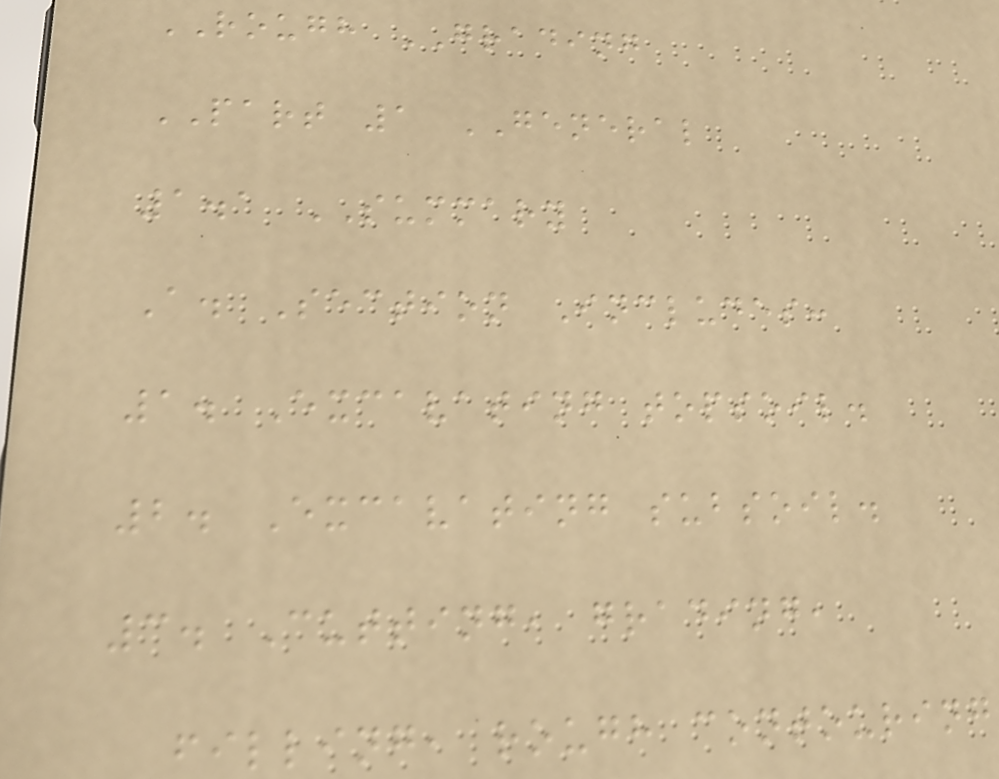ROUGH GRADING
PART 1 GENERAL
1.1 SUMMARY
A. Section Includes:
1. Excavating topsoil.
2. Excavating subsoil.
3. Cutting, grading,
filling, rough contouring
